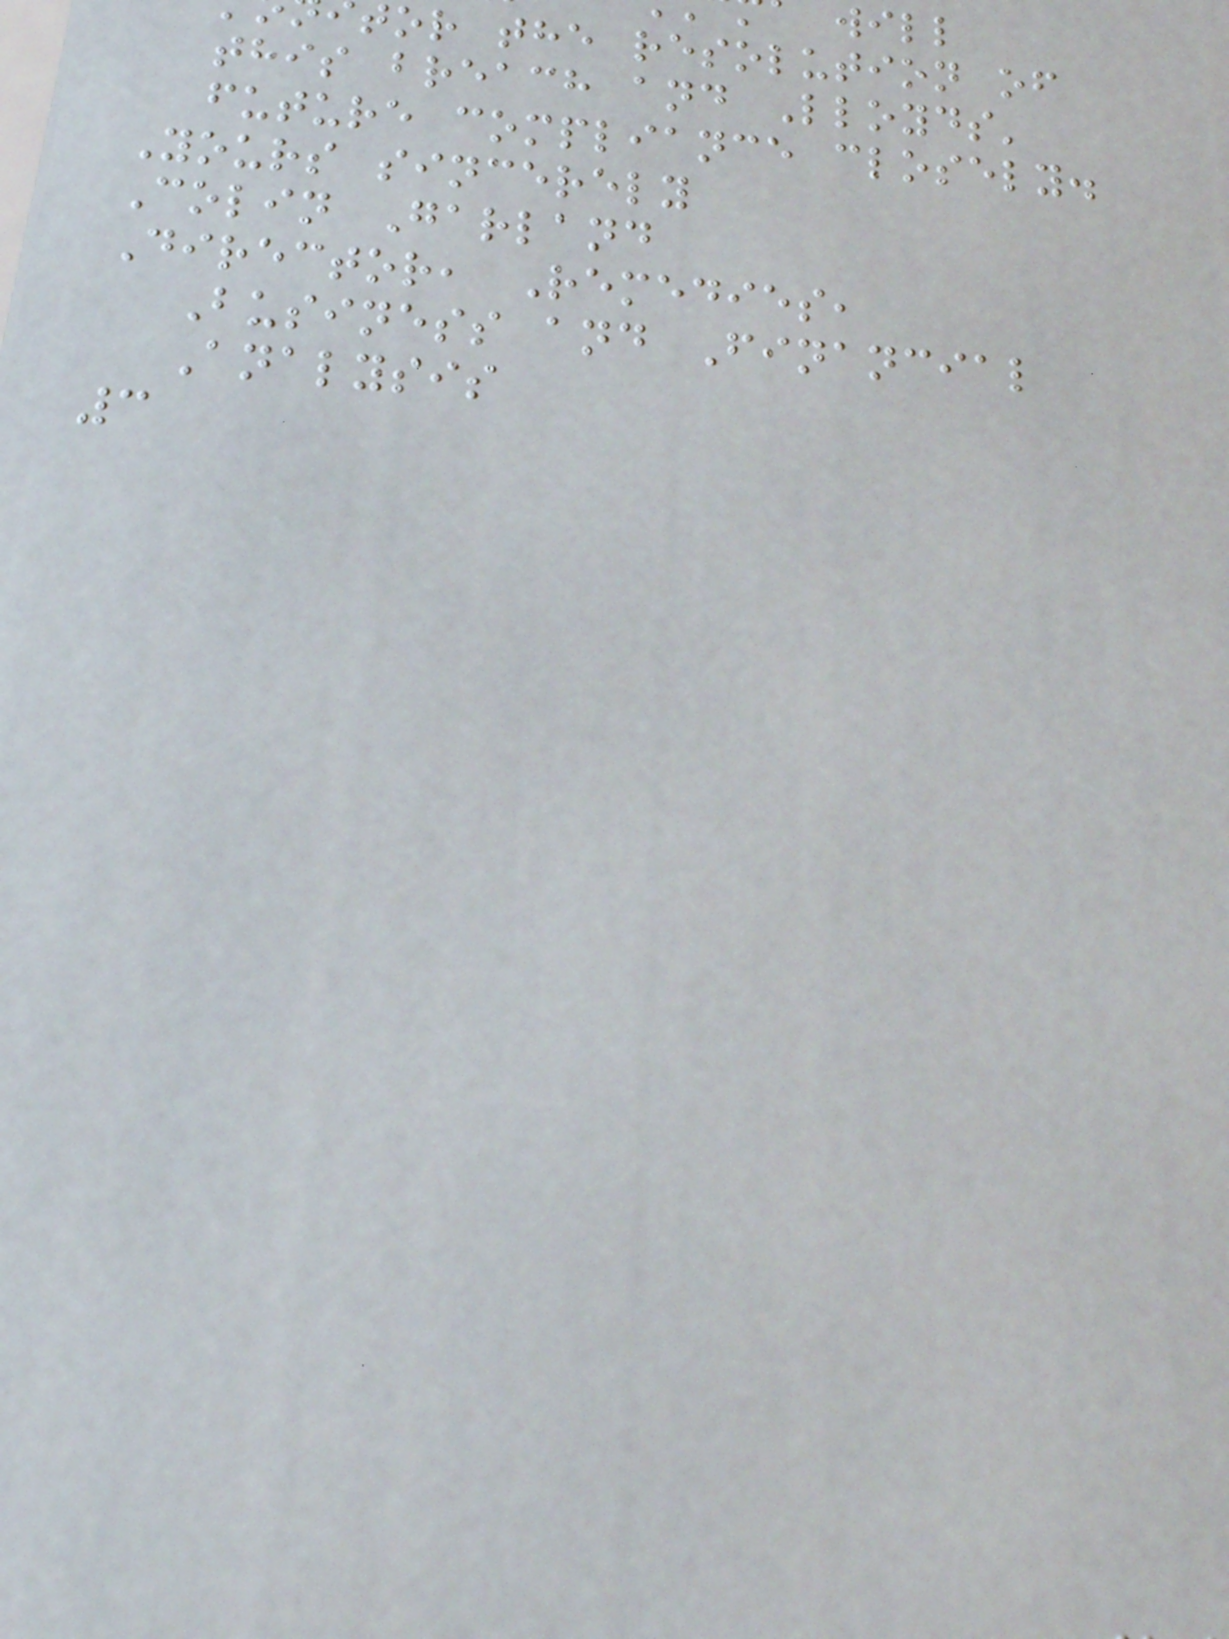tor the resolution of
this breach and Lloyds'
future compliance closely.
Yours sincerely
Colin Garland
Director, Remedies,
Business and Financial
Analysis
3
